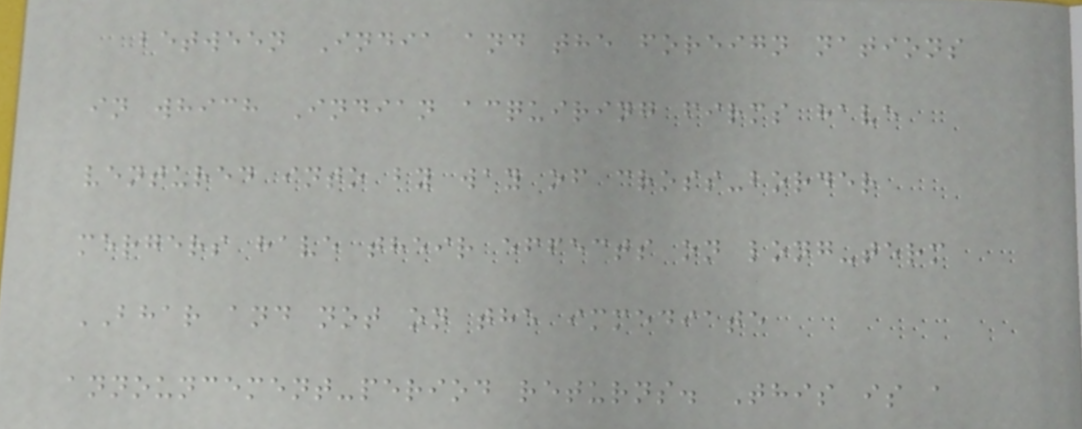between India and the foreign nations
in which Indian acquiring firms have
ventured into by way of cross-border
mergers have their effects on long-term
BHAR and not on the immediate
announcement-period returns. This is a
